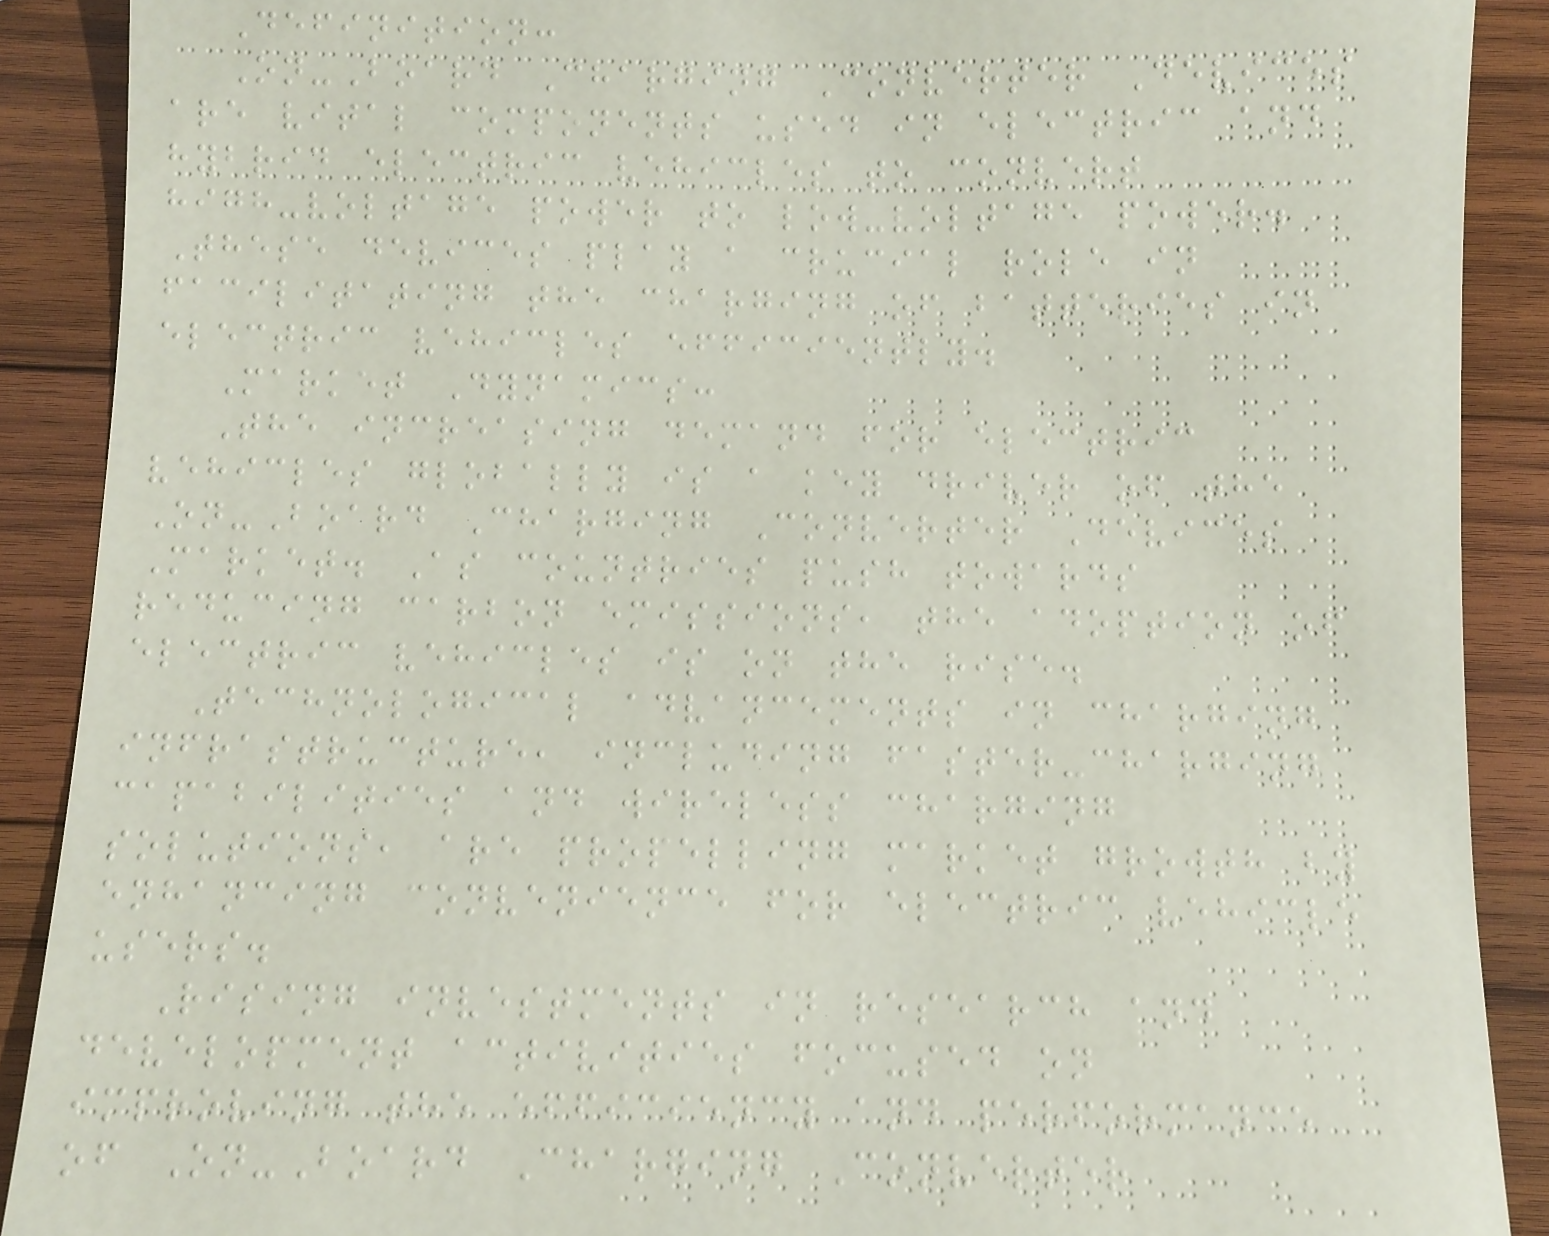Definition:
On-Board Charging Converter Devices
are vital components used in electric and
hybrid electric vehicles to convert
high-voltage power to low-voltage power.
These devices play a crucial role in
facilitating the charging of batteries in
electric vehicles efficiently.
Market Dynamics:
The increasing demand for electric
vehicles globally is a key driver of the
On-Board Charging Converter Devices
Market. As countries push towards
reducing carbon emissions, the adoption of
electric vehicles is on the rise.
Technological advancements in charging
infrastructure, including faster-charging
capabilities and wireless charging
solutions, are propelling market growth by
enhancing convenience for electric vehicle
users.
Rising investments in research and
development activities focused on
improving the efficiency and performance
of On-Board Charging Converter
